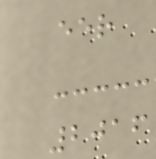eer
2016
